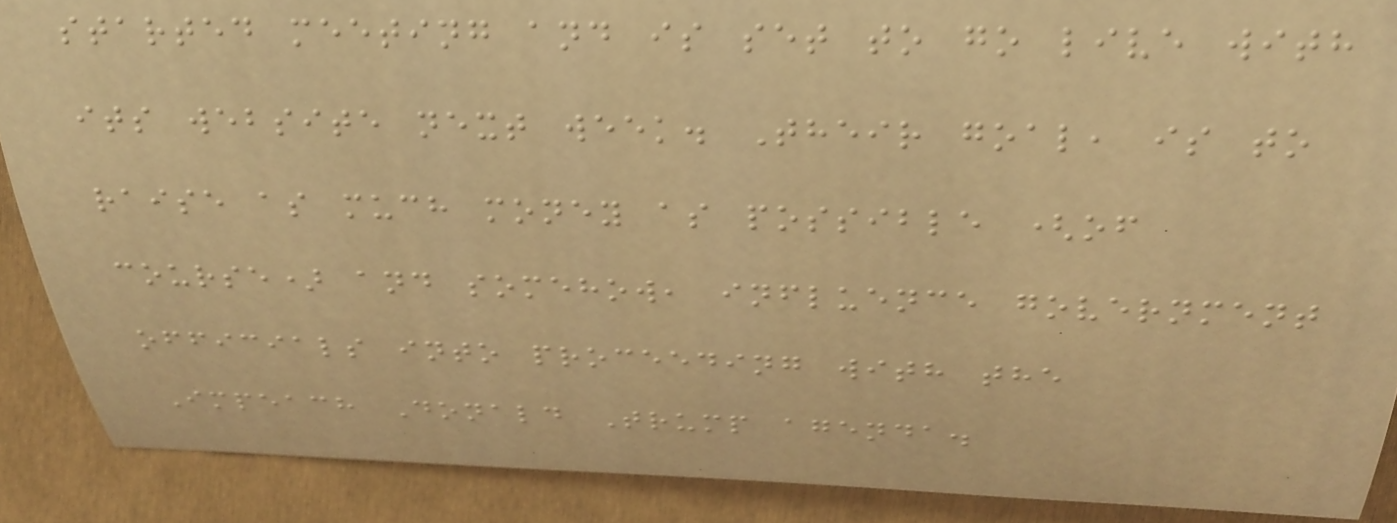started meeting and is set to go live with
its website next week. Their goal, is to
raise as much money as possible (of
course) and somehow, influence government
officials into proceeding with the
Impeach Donald Trump agenda.
